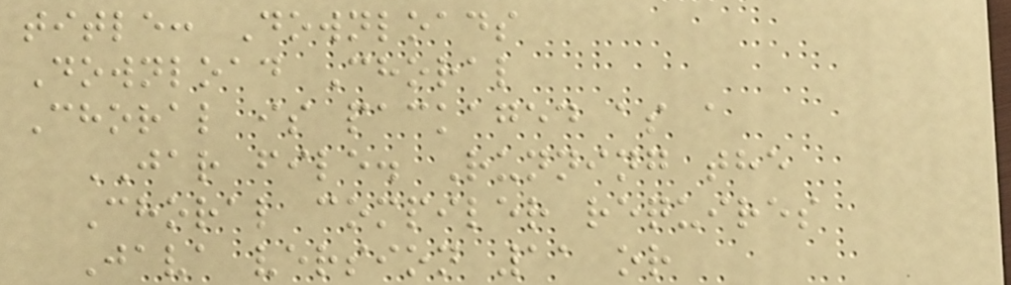title: Downloads
Download Choral
Choral is packaged as a
JAR file. Running the
Choral compiler requires
Java version 11 or
